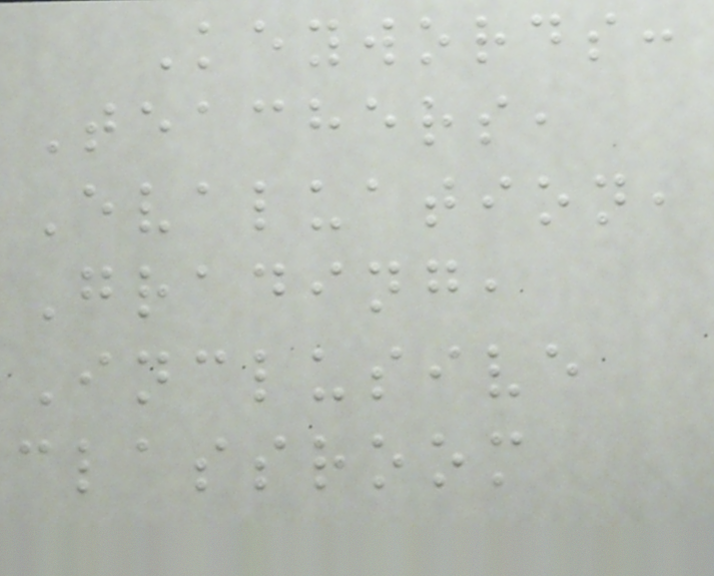Keywords:
Teachers,
Evaluation,
Grading,
Inclusive
classroom
